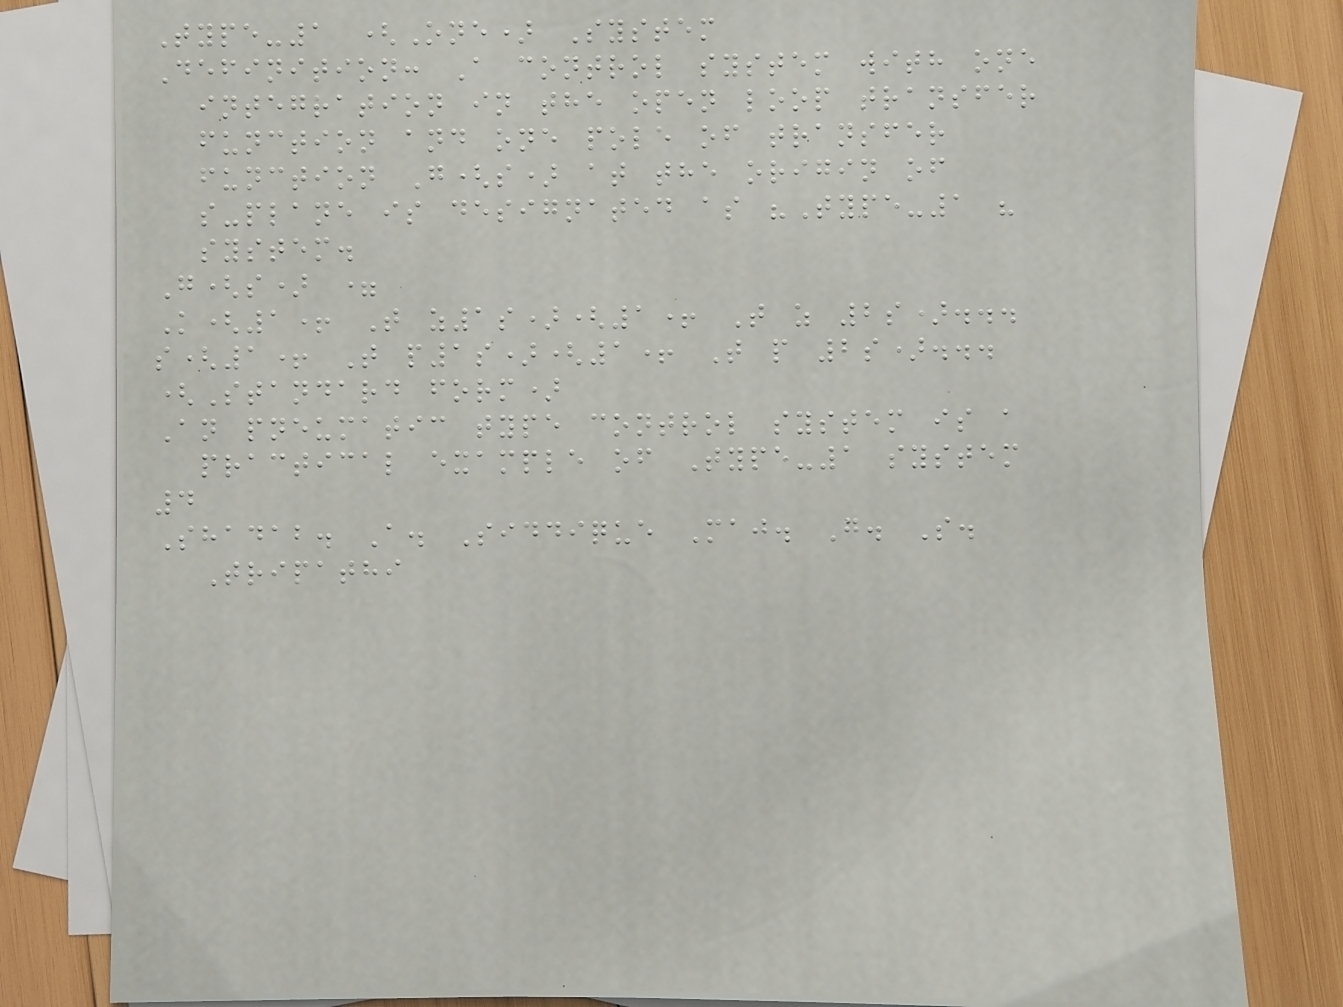Type-1 (One) System
Definition: A control system with one
integration in the open loop transfer
function and one pole of transfer
function G(s) at the origin of
s-plane is designated as "Type-1 "
system.
G(s) =
K(1+ T z1s)(1+ T z 2s)...
s(1+ T p1s)(1+ T p 2s)...
(Standard form)
An pneumatic type control system is a
practical example of Type-1 system
4
Shadab. A. Siddique Maj. G. S.
Tripathi
